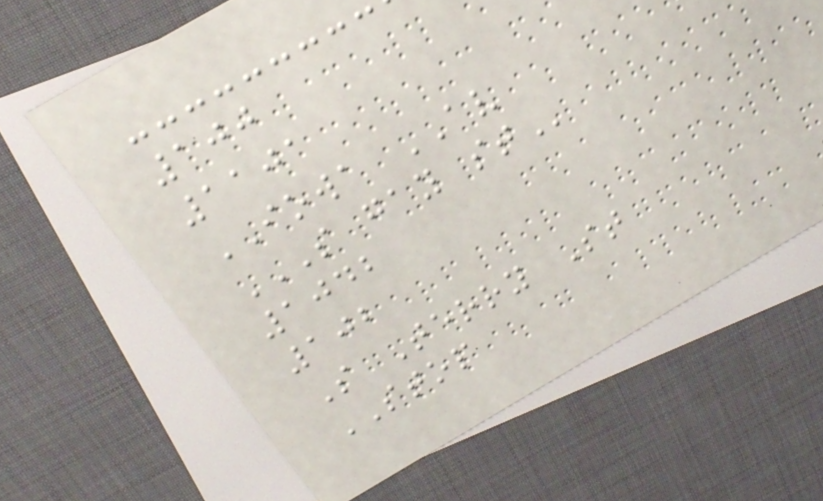100
1101
IOWA AV
S GAY ST
1042
102
S Terry St
STOP
